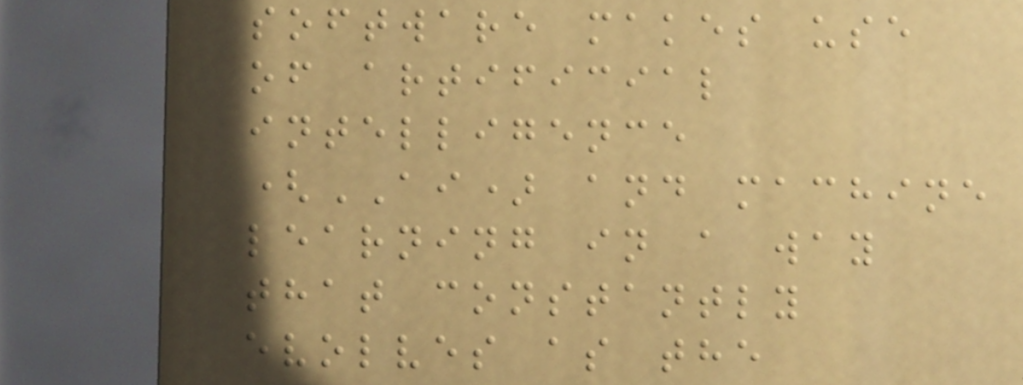software makes use
of artificial
intelligence
(AI) and machine
learning in a way
that constantly
evolves as the
